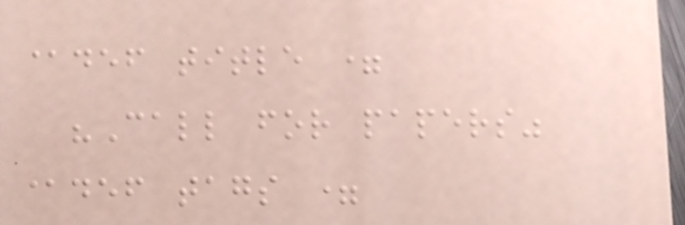@def title =
"Call for papers"
@def tags =
